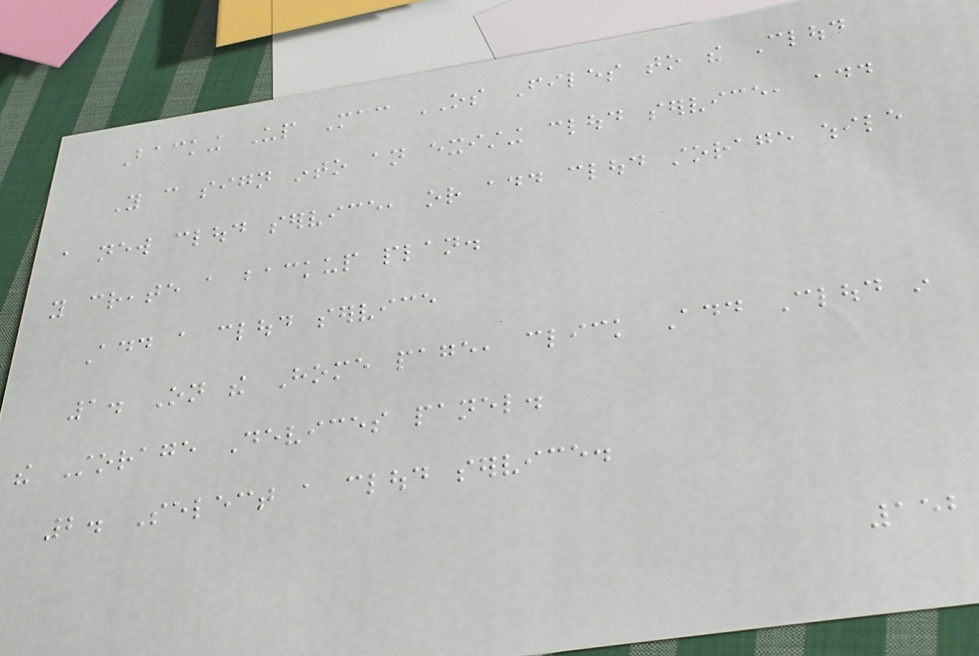Backing Up Mac OS Files to the Cloud
You can sign into an existing cloud service, add
a new cloud service, or add cloud storage while
you create a backup plan.
Add a cloud service
1. On the Home page, click Add Cloud in
the Storage Devices panel.
2. Select a cloud service.
152
